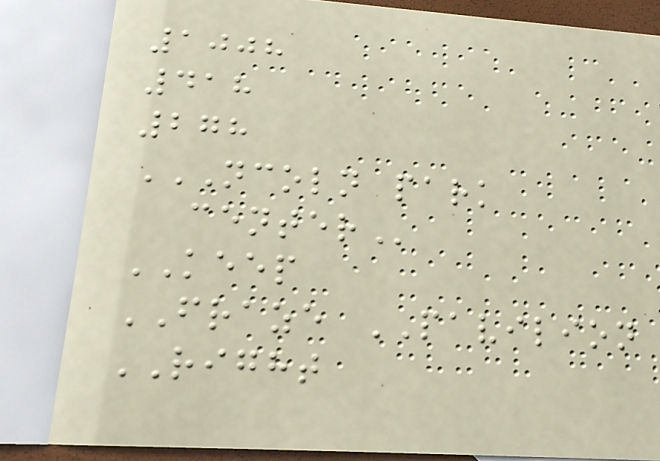1008
418
278
NCOLN PARK
CENTER
KEEP
FRAZE PAVILION
RIGHT
